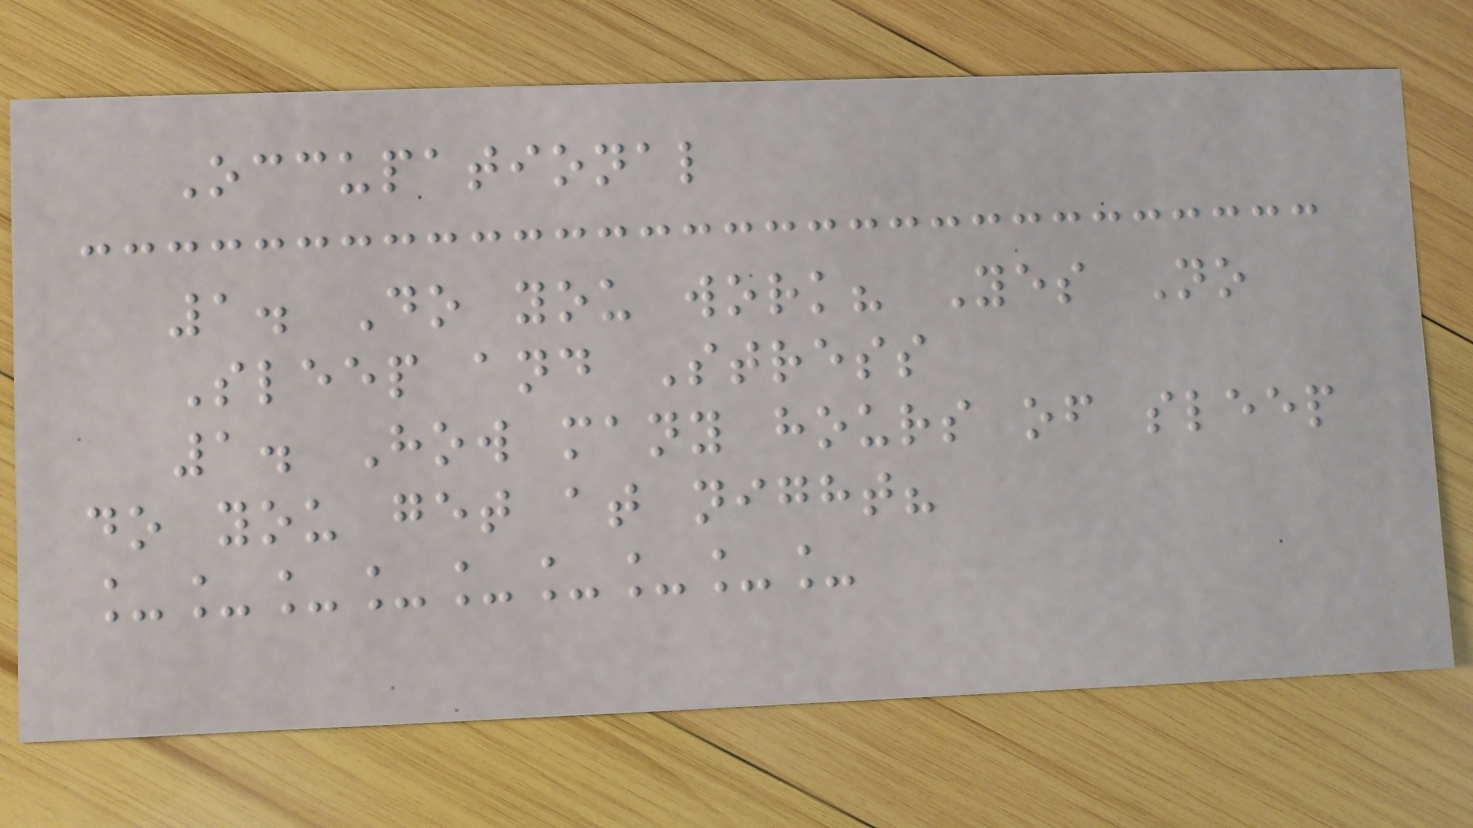Occupational
1. Do you work? Yes No
Sleep and Stress
1. How many hours of sleep
do you get at night?
_________
